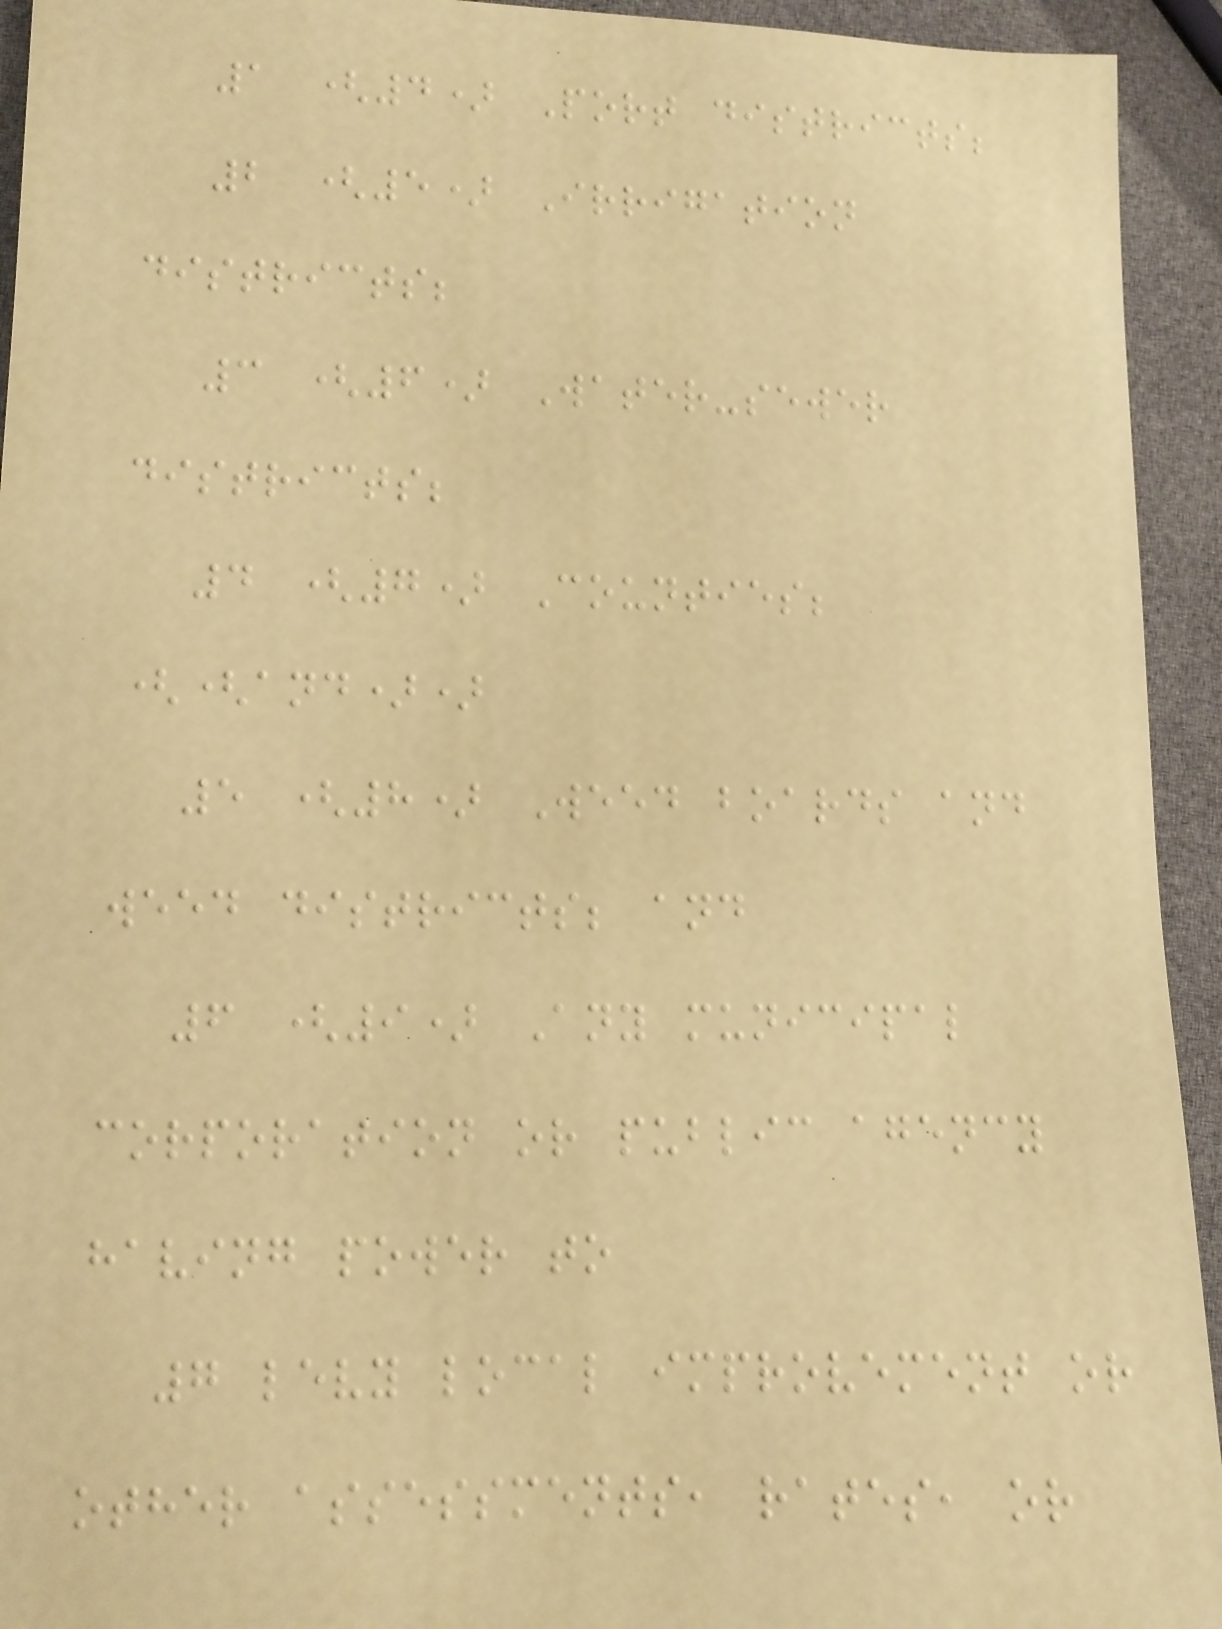1 (4) Port districts;
2 (5) Irrigation
districts;
3 (6) Water-sewer
districts;
4 (7) Counties;
((and))
5 (8) Weed boards and
weed districts; and
6 (9) Any municipal
corporation or public agency
having power to
7 levy local improvement or
other assessments, rates, or
